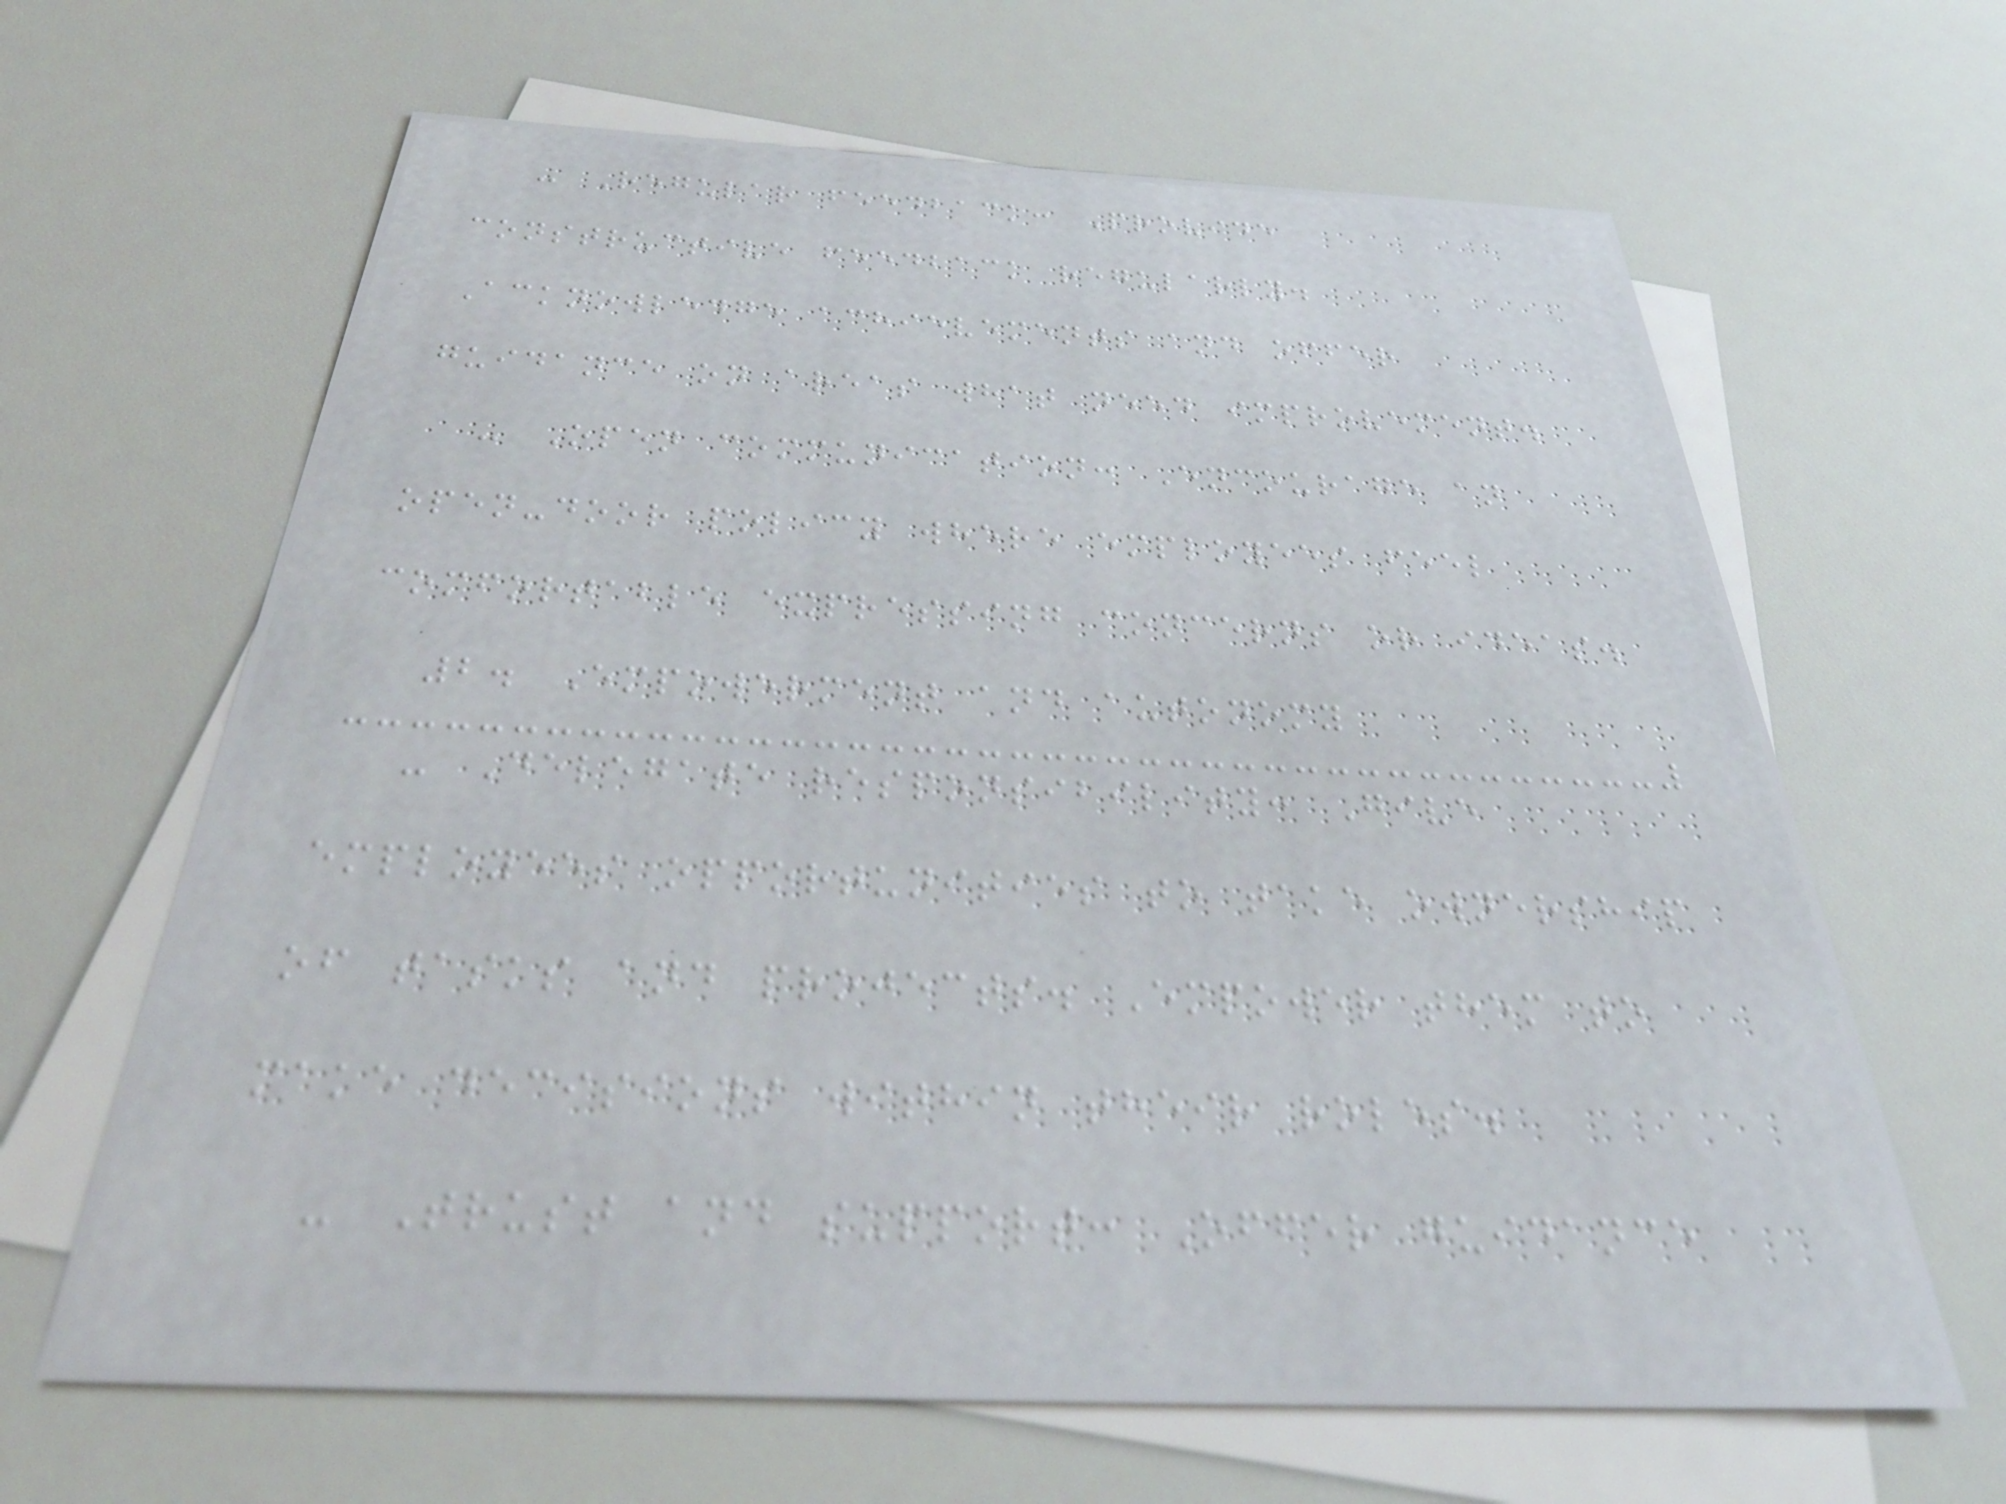- Regular feedback: Provide
constructive feedback regularly.
Acknowledge achievements and offer
guidance on areas what need improvement.
- Open communication: Encourage an
open-door policy where employees feel
comfortable expressing concerns or ideas.
2. Empowerment and autonomy
- Delegate responsibility: Give
employees opportunities to take ownership
of tasks and projects. Empower them to
make decisions within their roles.
- Trust and support: Offer guidance
